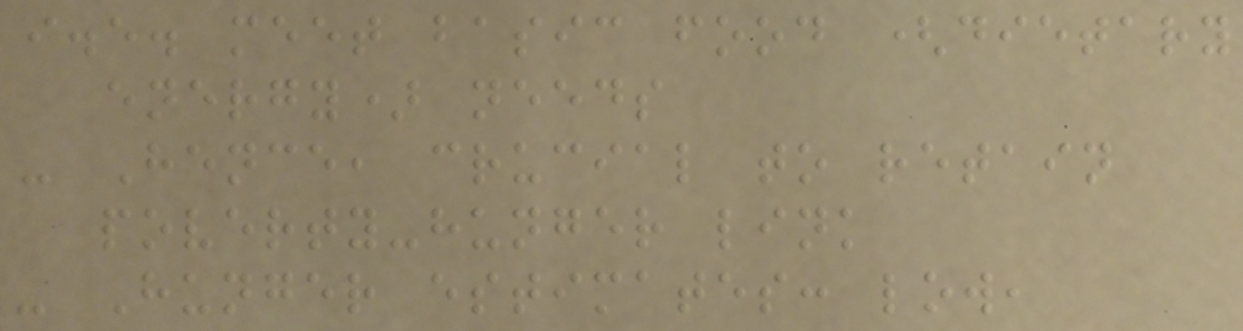i.e. meet basic food (dietary
energy) needs
- Hence, crucial to retain
poverty-hunger link
- Hunger estimates: low,
